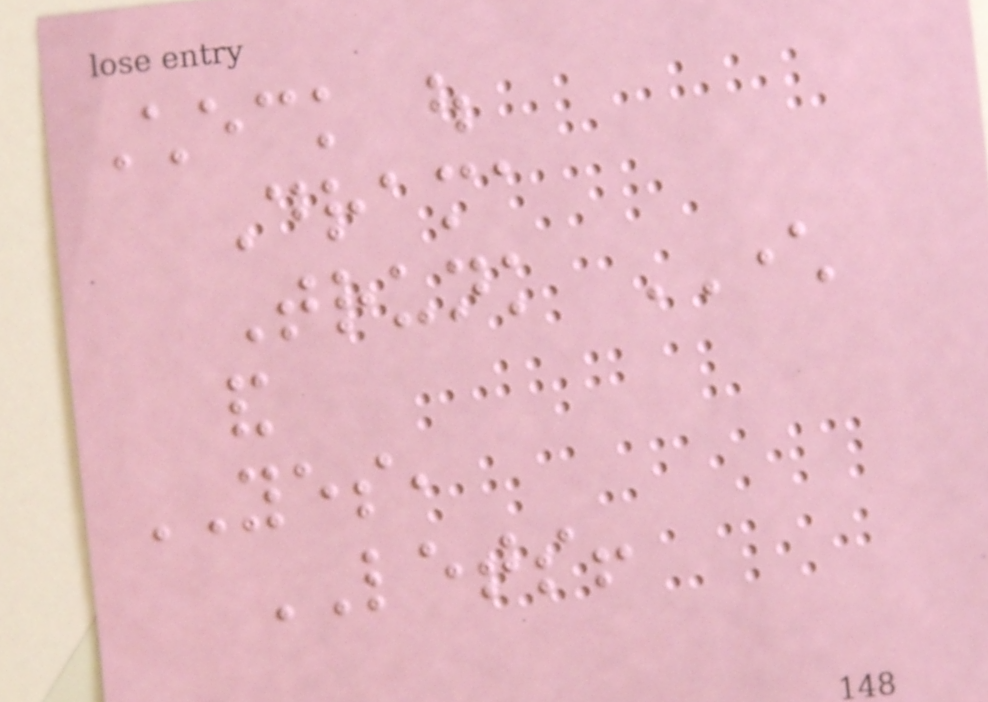Check out
Drama
Trunk CHARACTER
and
YES,
LETS!
